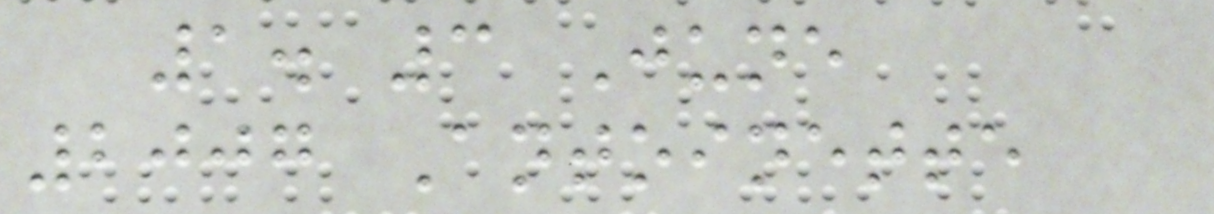1. 3 June
2007 Antoinette
